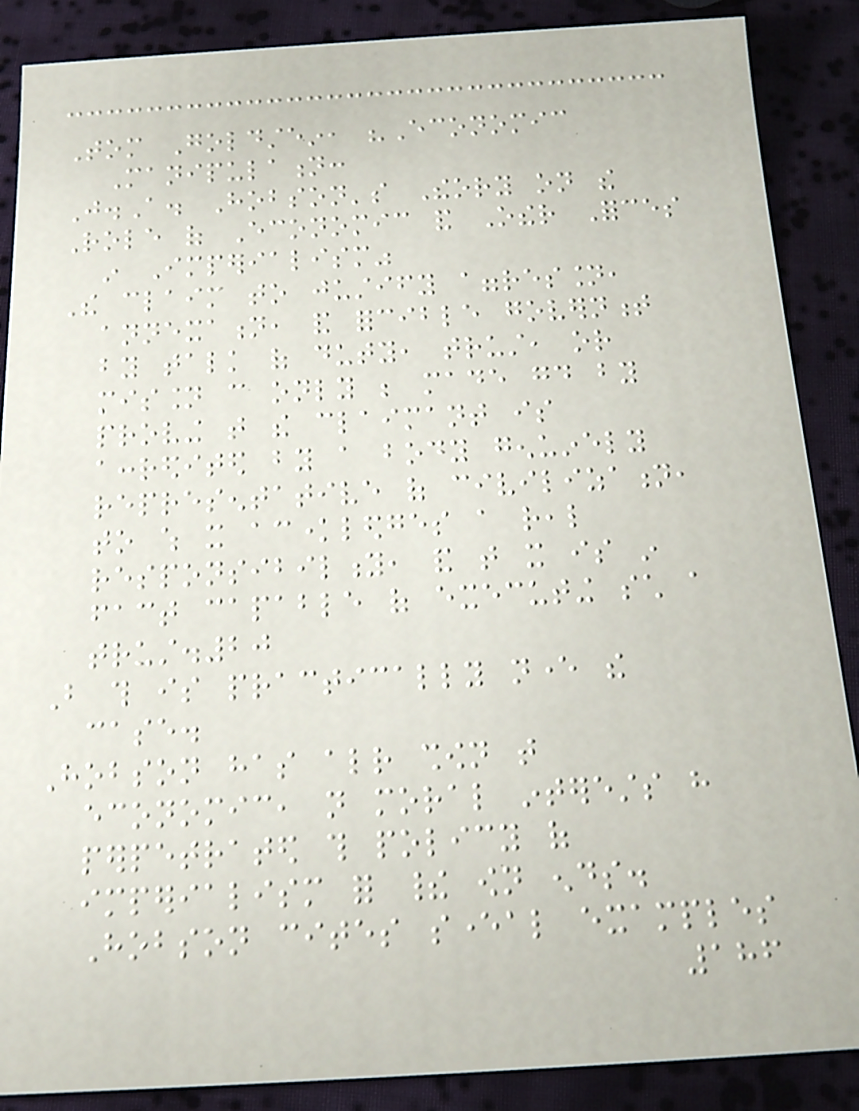Tom Goldstein, "Economic
Manipulation:
J.A. Hobson's Theory on the
Role of Economic and Other Forces
in Imperialism"
The claim to justify aggression,
annexation, and forcible government
by talk of duty, trust, or
mission can only be made good by
proving that the claimant is
accredited by a body genuinely
representative of civilization,
to which it acknowledges a real
responsibility, and that it is in
fact capable of executing such a
trust.20
But this is practically never the
case.
Hobson has already shown that
economic, not moral interests have
perpetrated this policy of
imperialism for their own ends.
Hobson cites several examples
186
